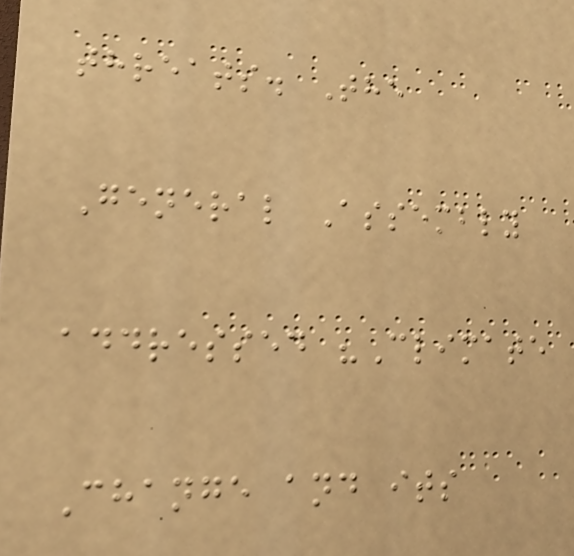threats. The
General Assembly
addressed "Climate
Change and its
